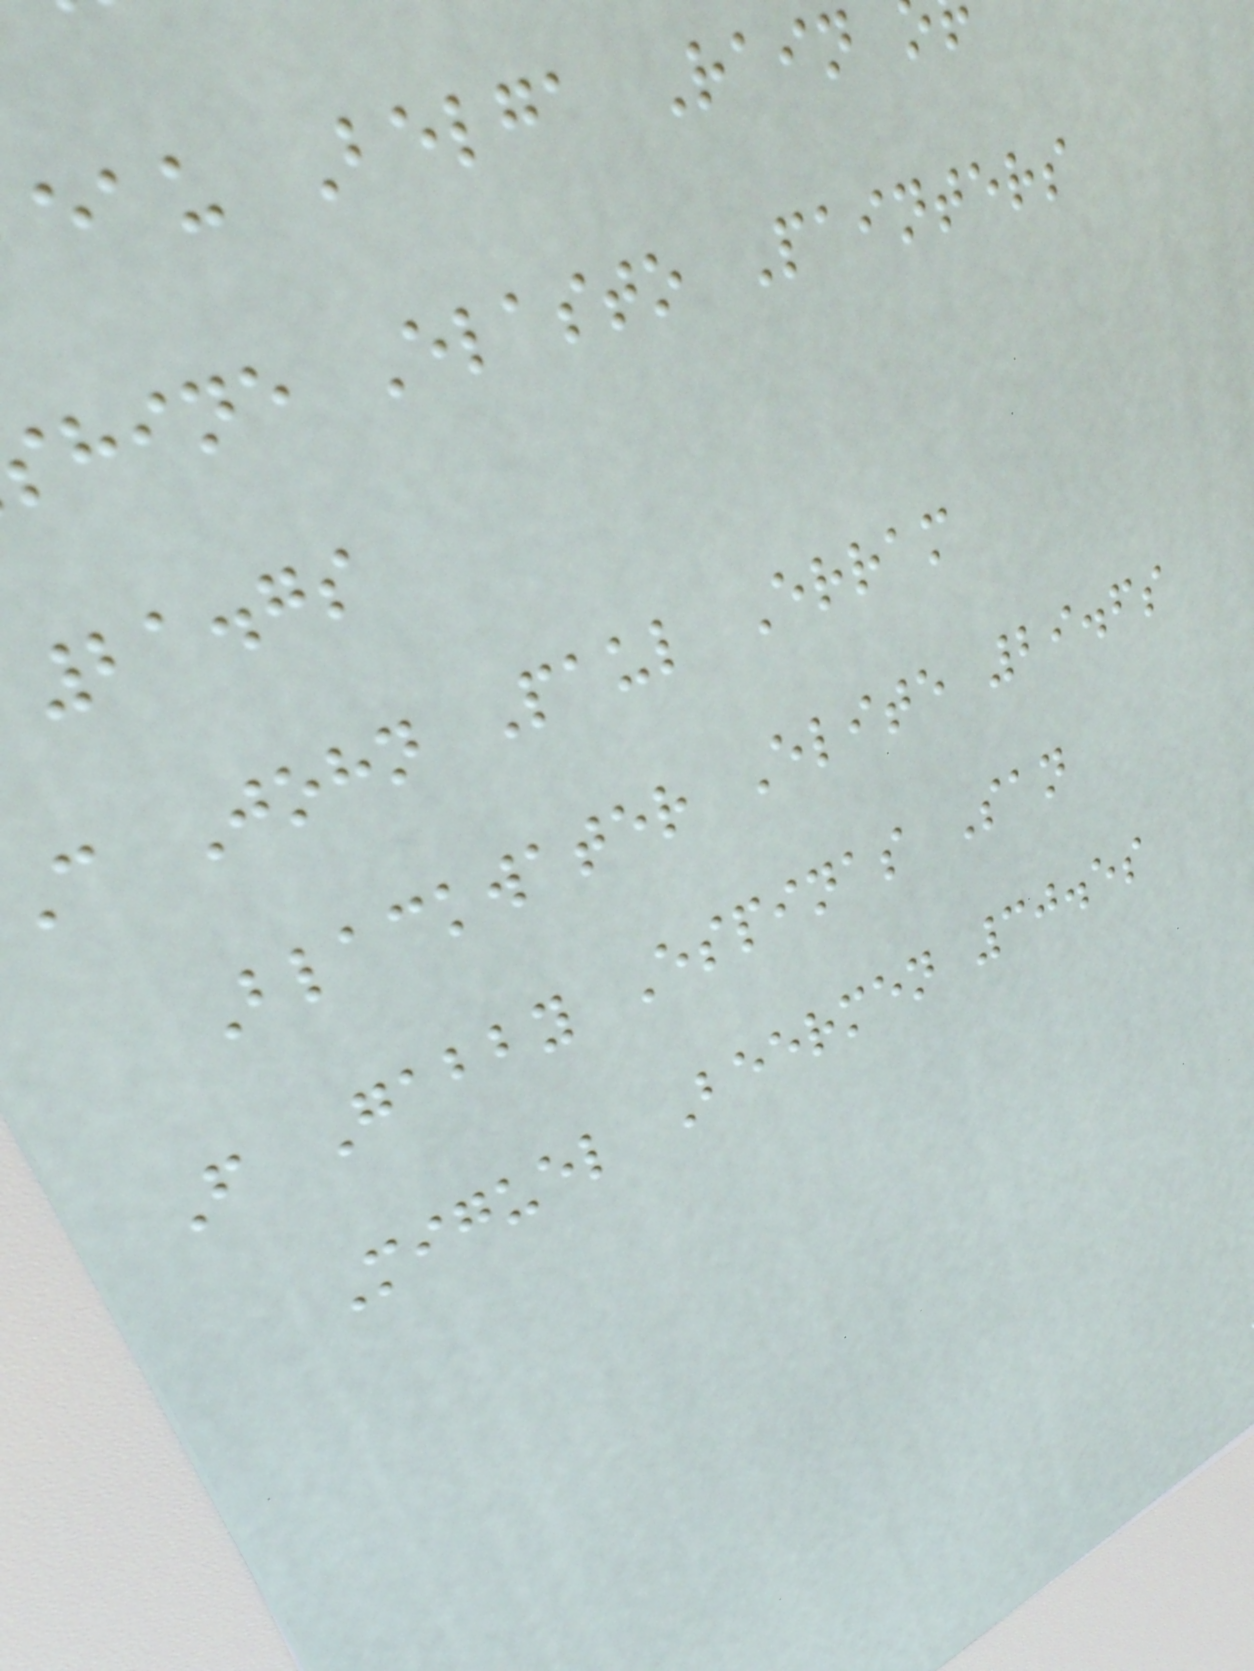eau Belga Rain
hine Elasto Painters
21.7s
c John Paul Erram
Blackwater Elite 29.6s
F Gabby Espinas San
Miguel Beermen 30.5s
